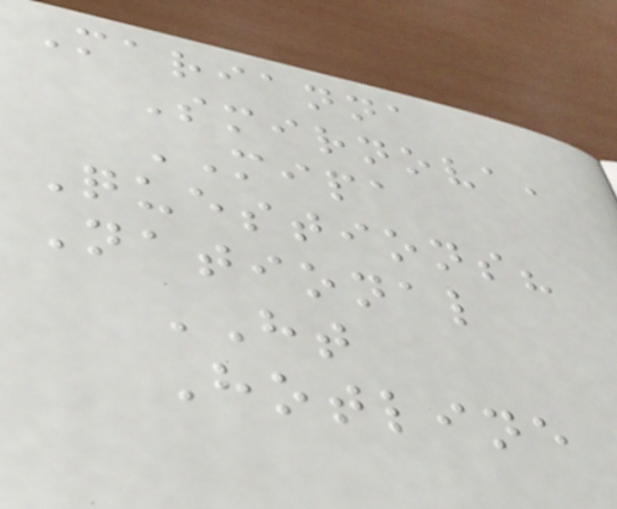Marianna
Smirnova,
MIPA
Questions?
National
HT
Hotline
